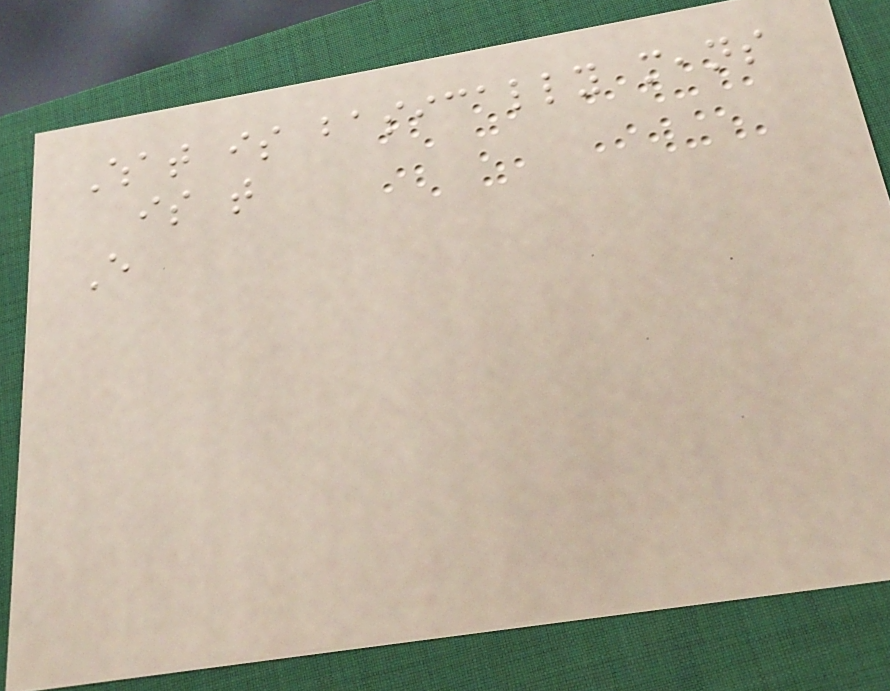What is basically means
is that
Every
